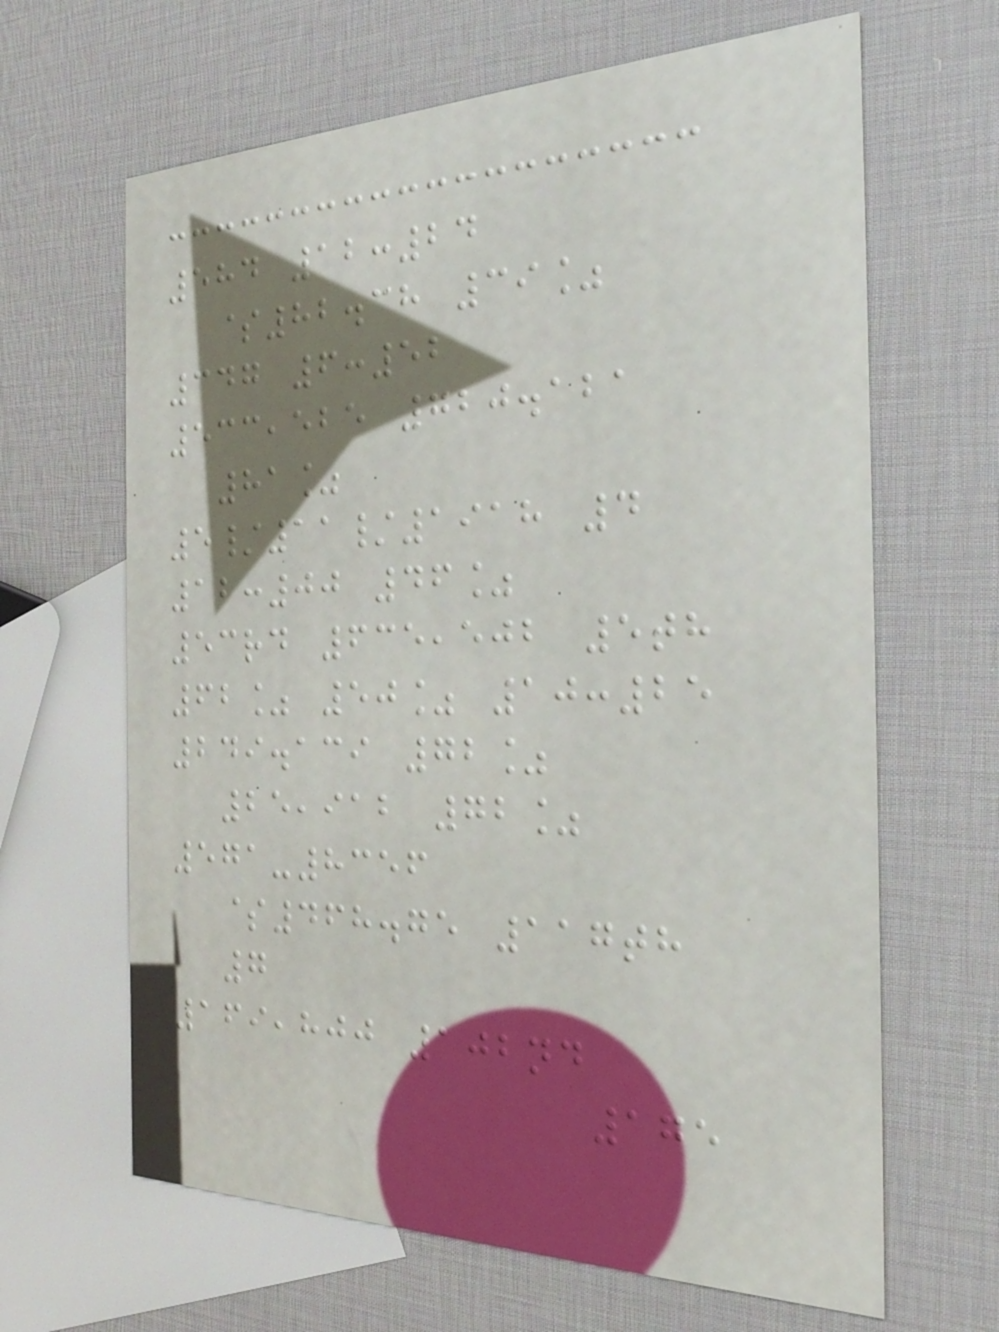584 12:24
$82.38 39%
347 6:52
533,525 720.121
81%
5/11/1918 4
12:00 46%
53rd 635,502 5th
62% 50% 10:25
249.139 72%
25,912 72%
571-8356
$468.75 117th
7
169,800 102nd
175
